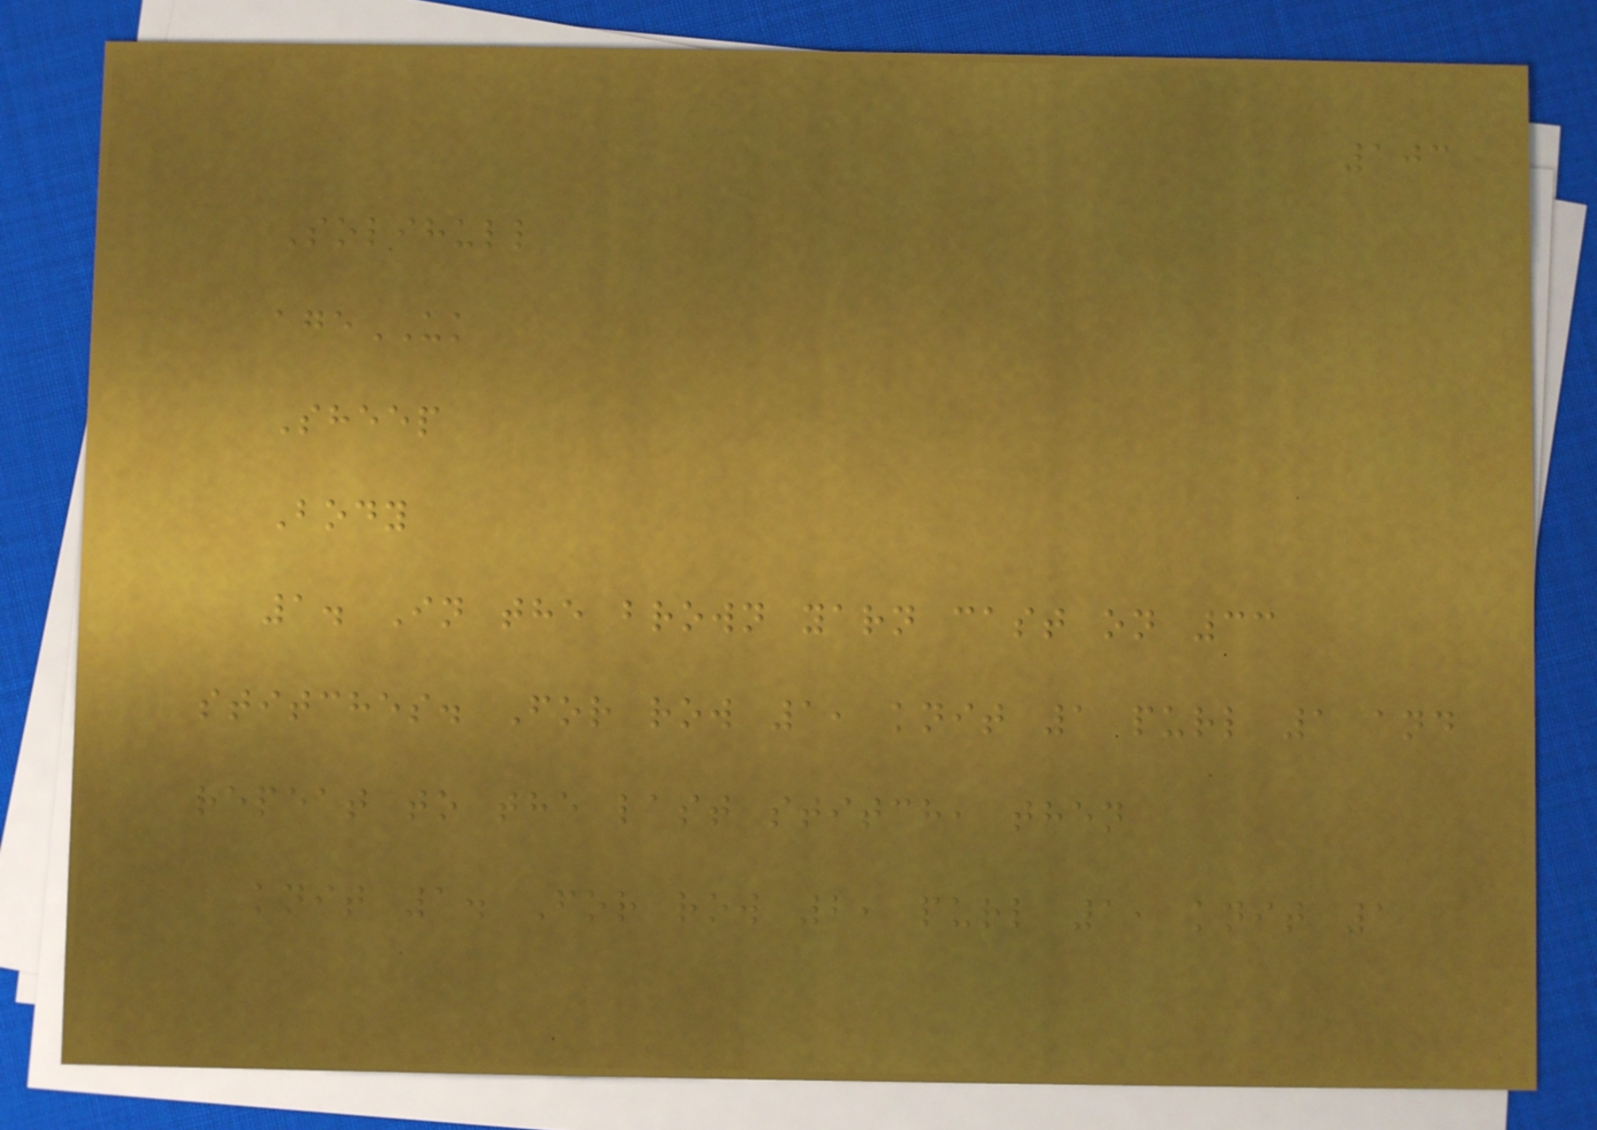103
Solihull
ageUK
Sheep
Body
1. In the brown yarn cast on 33
stitches. For row 1, knit 1 purl 1 and
repeat to the last stitch, then
knit 1. For row 2, purl 1, knit 1
